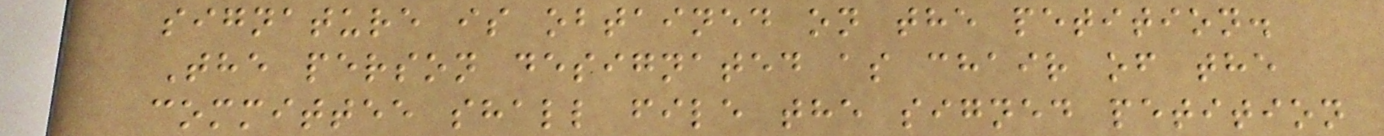signature is obtained on the petition.
The person designated as chair of the
committee shall file the signed petition
